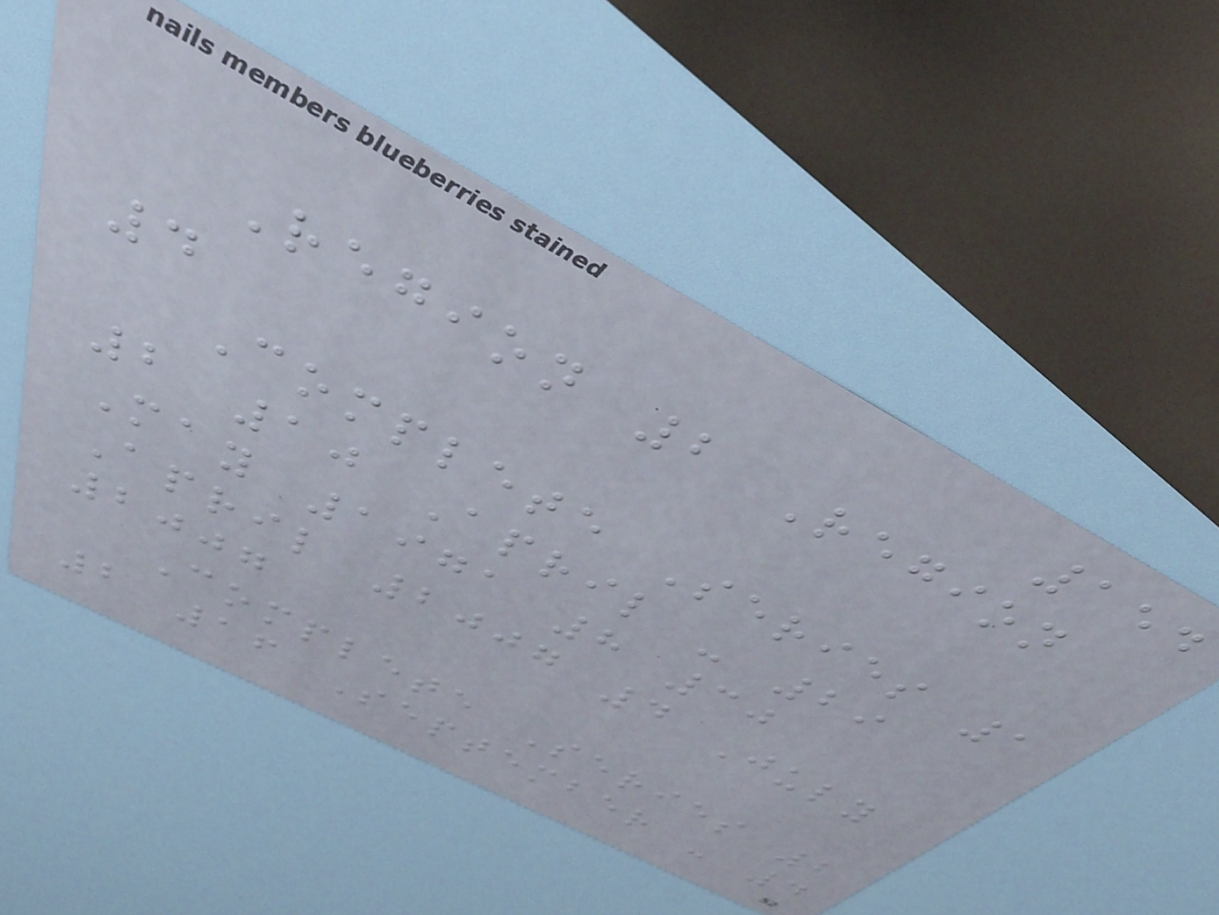154
Region 2 Region
4
Complete Series 1
2 10 April - 29
May 1971 8 30
April 2007 4 July
2007
Complete Series 2
2 16 September - 4
